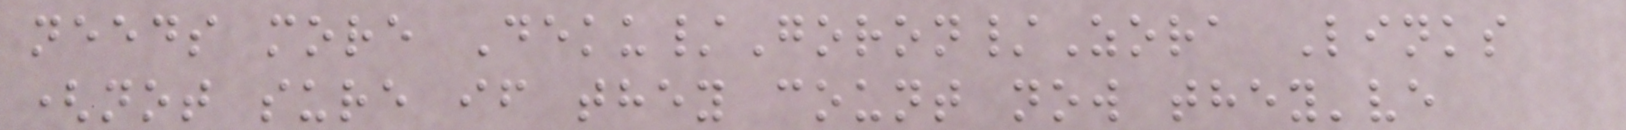needs more Deku/Goron/Zora Links
(not sure if they count now they've
